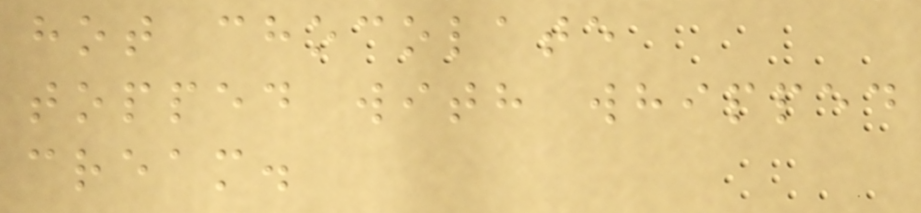hot chocolate
topped with whipped
cream.
